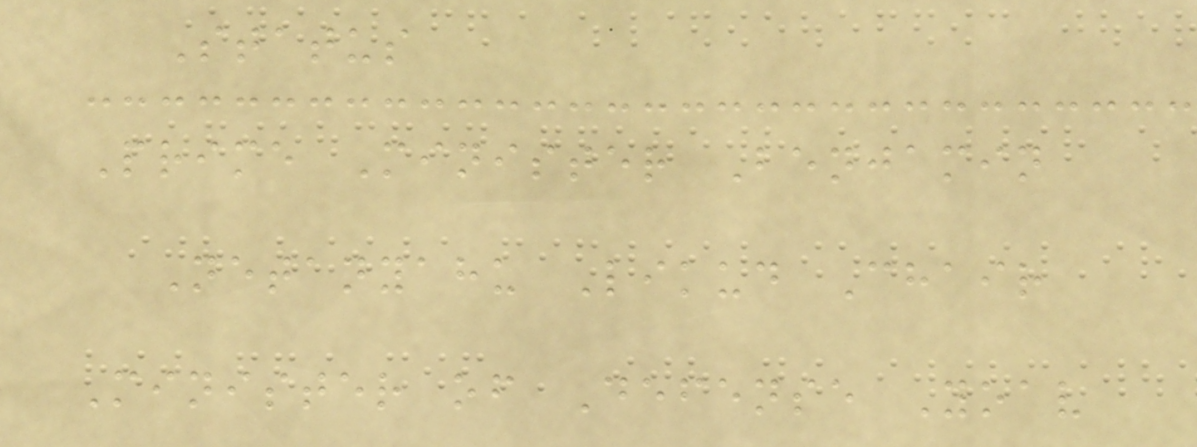Status
Prime Minister Benjamin
Netanyahu Likud Chair
Minister of Defense Yoav
